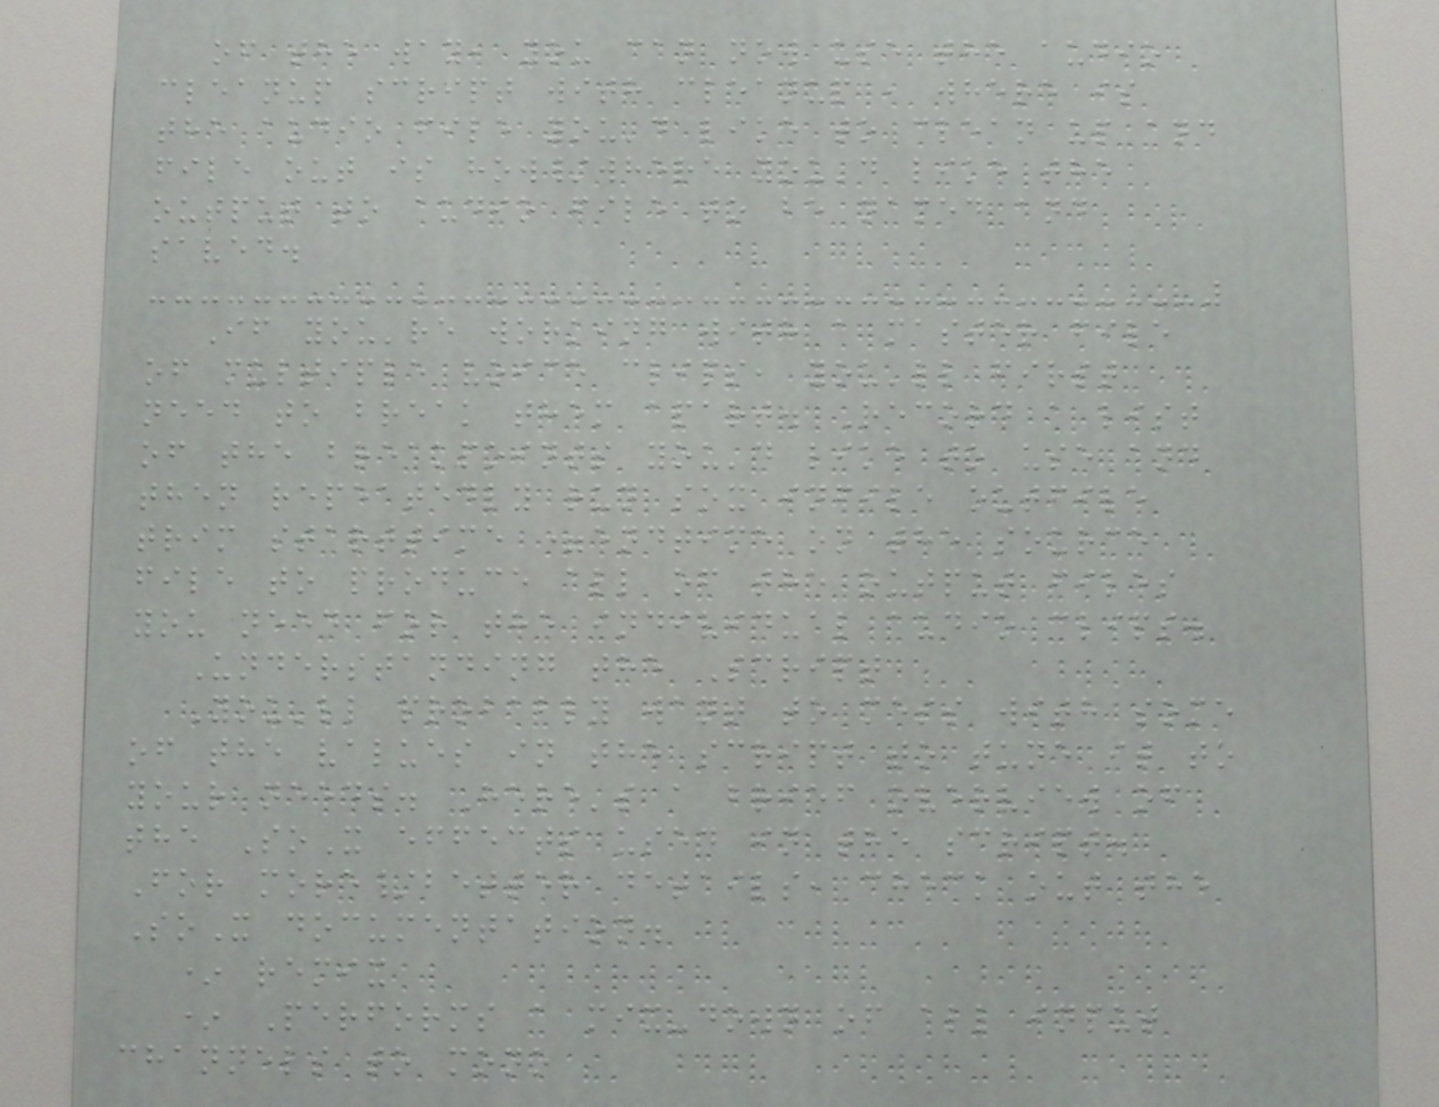of the way, you can now use the audio
cleanup script with cleanup , where is
the audio file you'd like to clean up and
file out is how/where you'd like the
output to audio file to be named and
saved.
If you're working with a master file
of multiple voice clips, you'll first
need to break them apart. Record a list
of the breakpoints you'd like to use and
then repeatedly run sox infile outfile
trim starttime =endtime on the source
file to produce all of the output files
you need for the individual audio clips.
Understanding the Script
You'll probably want to mess with some
of the values in the script to tune it to
your needs. Here's a brief overview of
the SoX effects used in the script.
For more/better details, check out the
SoX documentation.
* remix
* Performs a mix-down of all input
channels to mono
